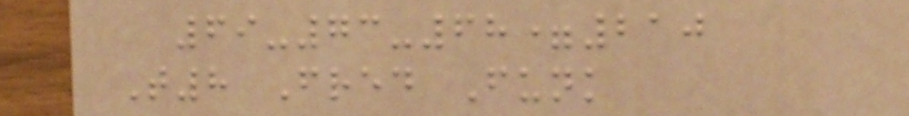69-73-68=210
T8 Fred Funk
